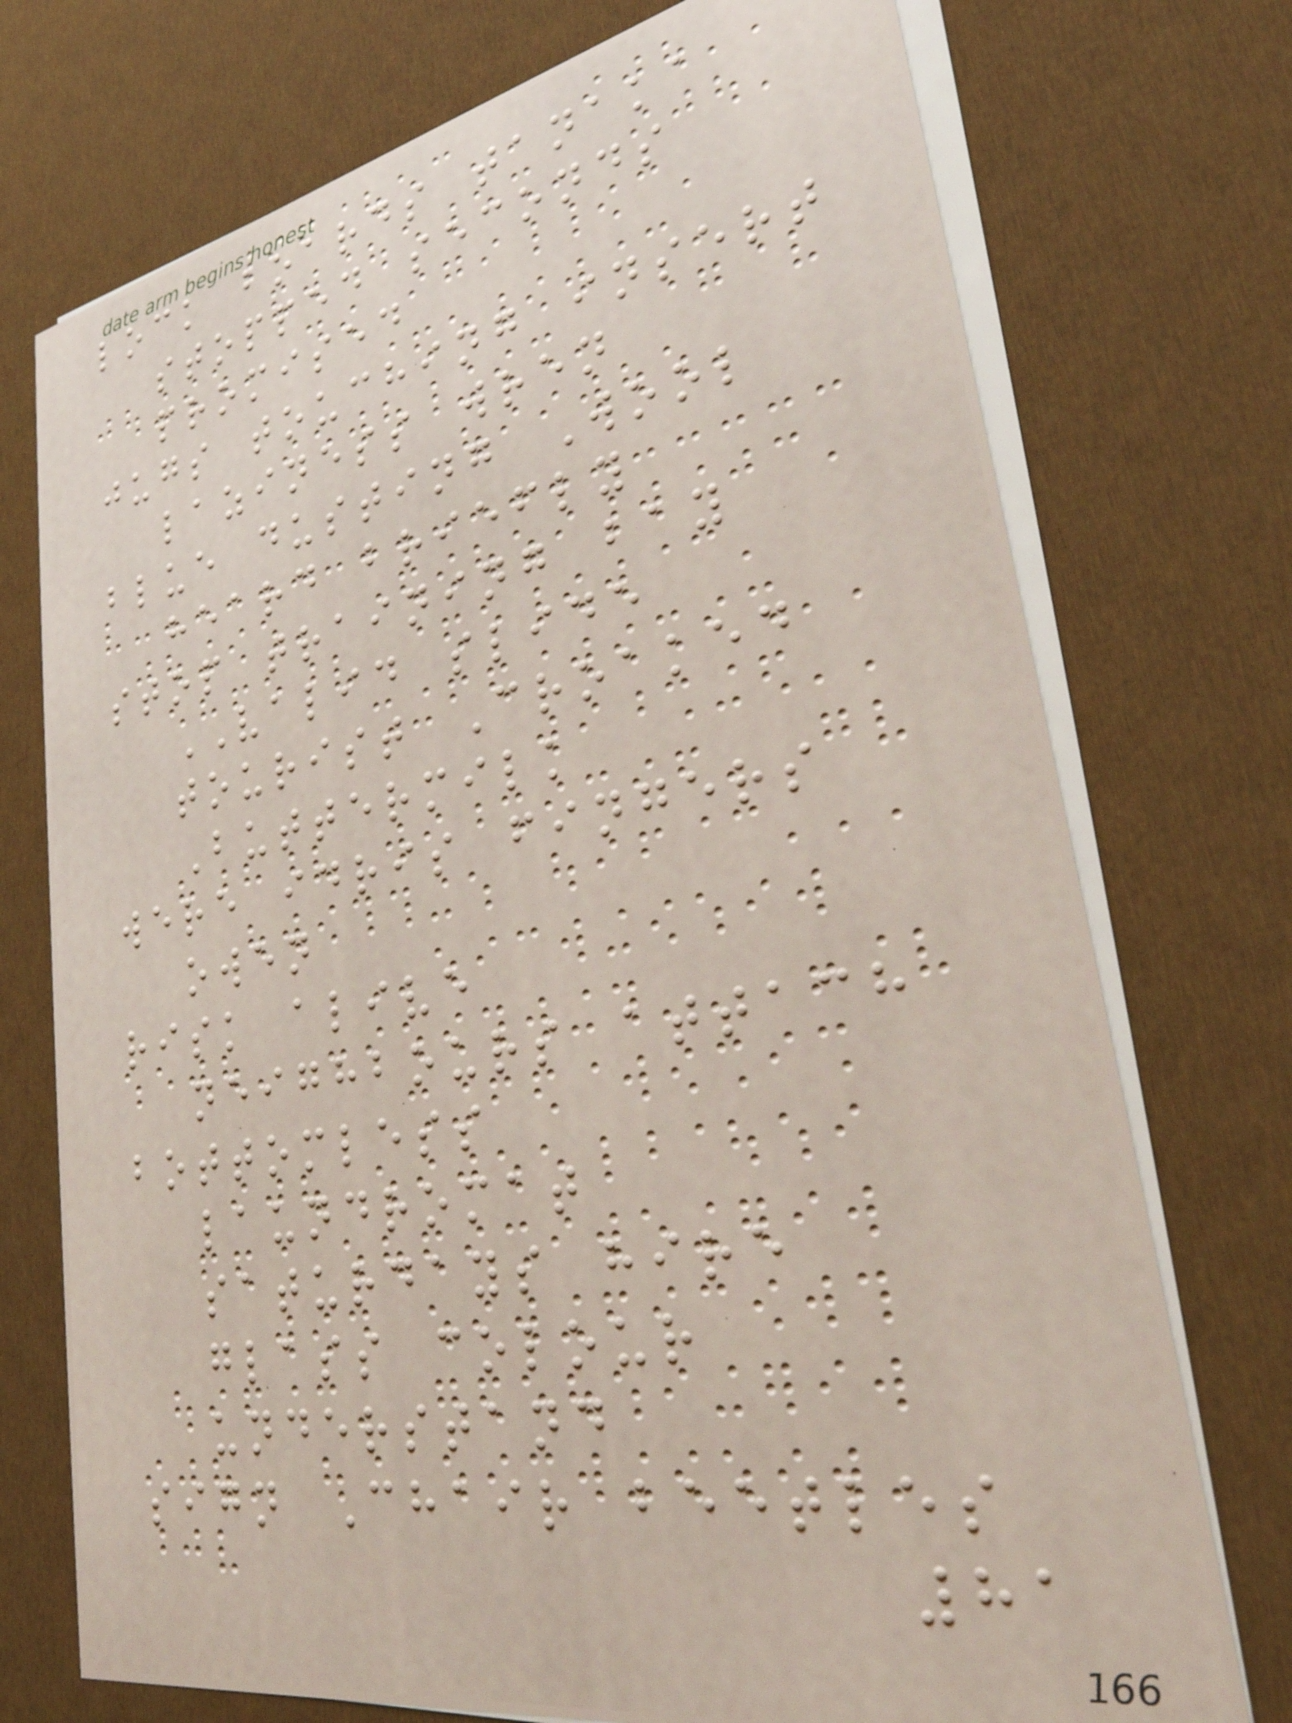lock boards tanaka
stopped seconds
promised
jugs touching insert
laziness wren
blue dusting Wool
heard briefly
stop training bay
VALID slide
tourist Croaked
Buttermilk
were idris fingers
owen
risk alive
neighbours attach
bottomless
laundromat
saturdays hire
glass colour
understand
sign Chair beetles
81
